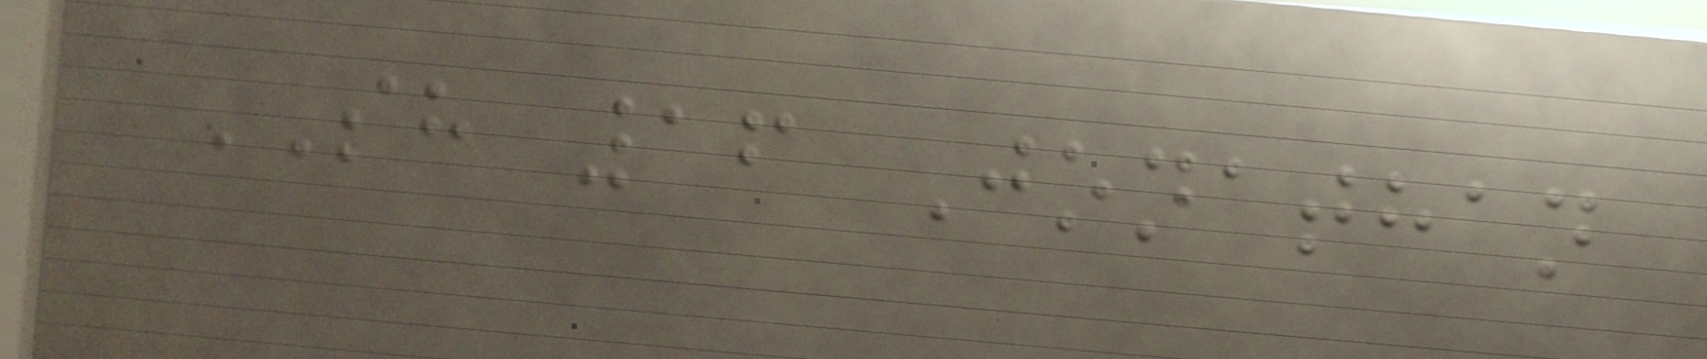SH 16 Jonathan
